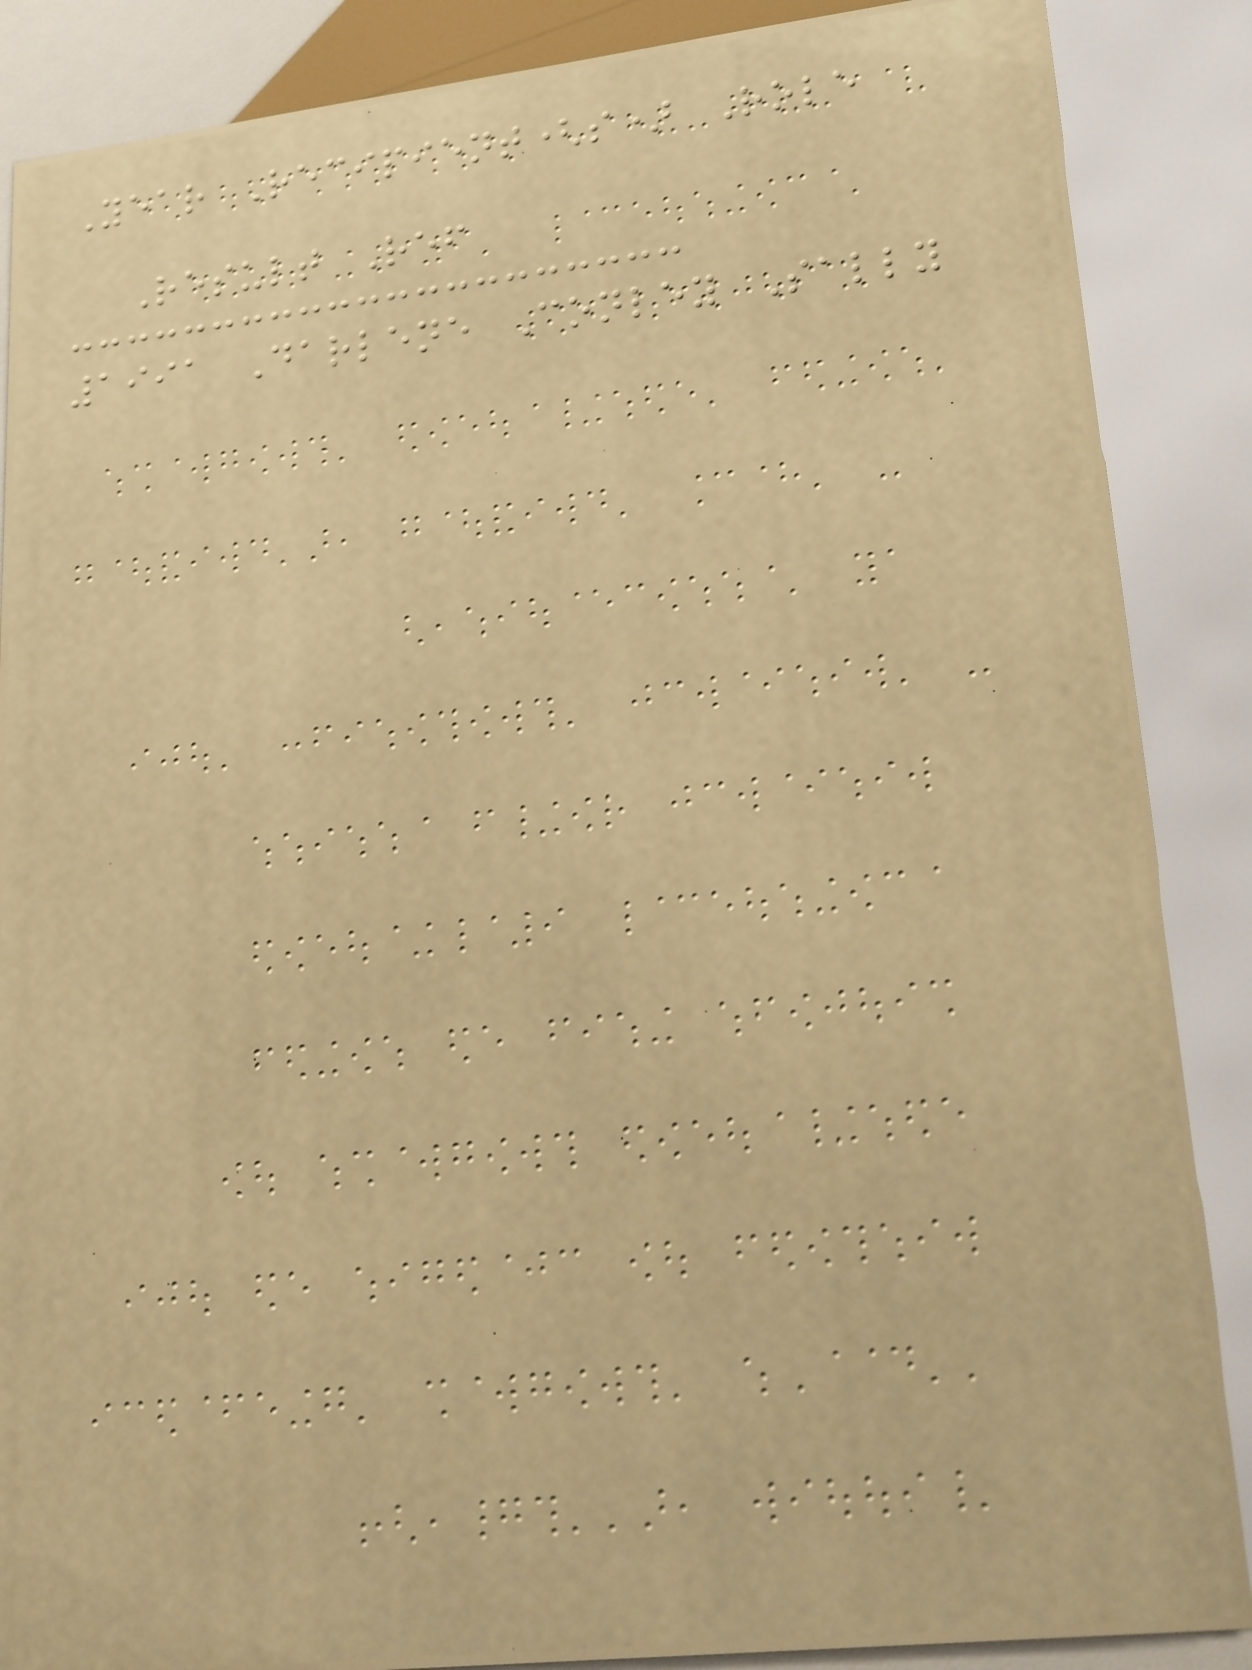Year Recipient(s) Role
Result Ref
1991 Darlene Conley Sally
